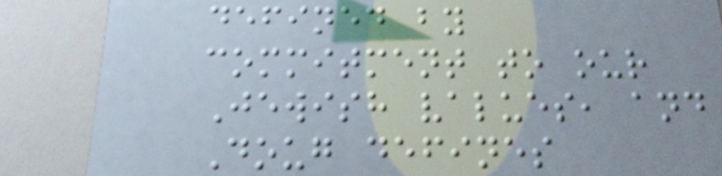defined by
commitment to our
Jewish values, and
Doug defines
